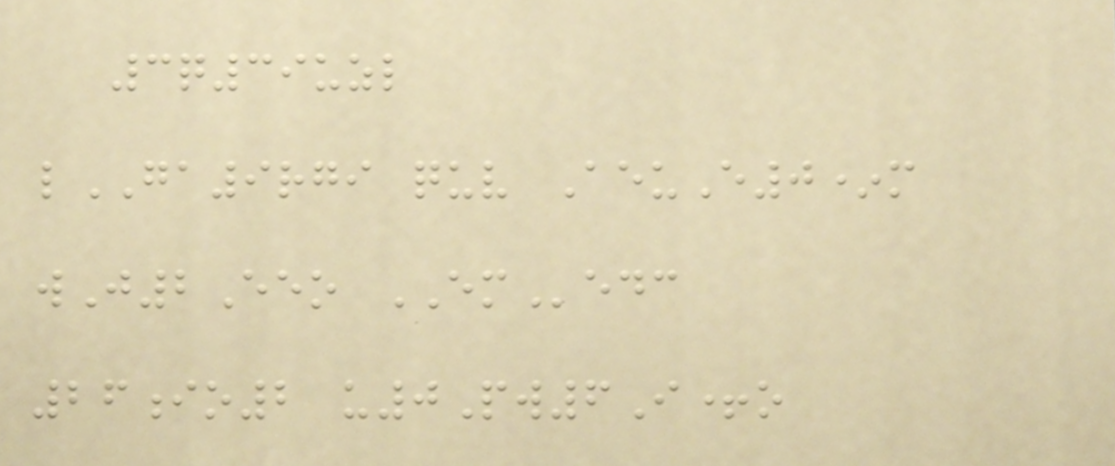3q39uzl
lGA9rgi quv AeuE0*m
wJ2Eeo EMedc
26io2 u0Pw6I+o
